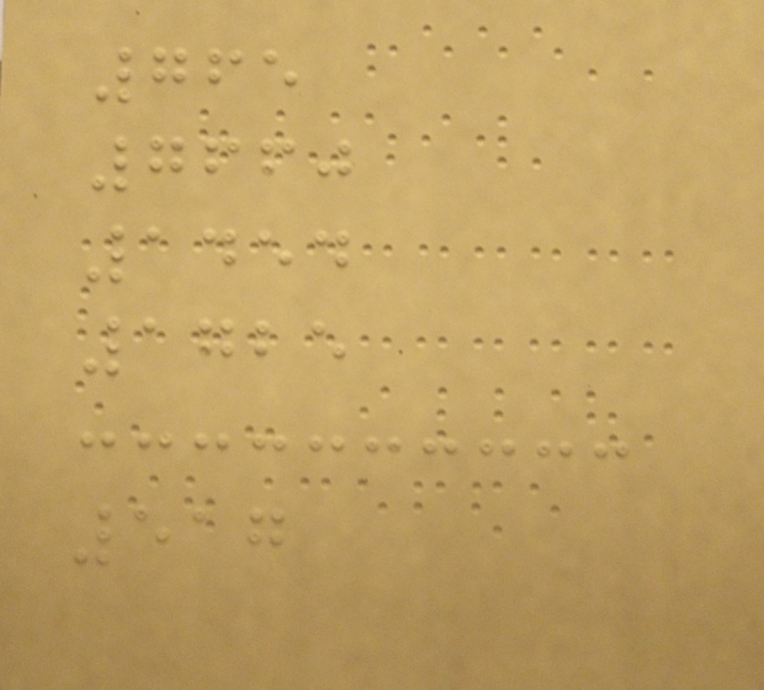765
7660
1454
1725
517
